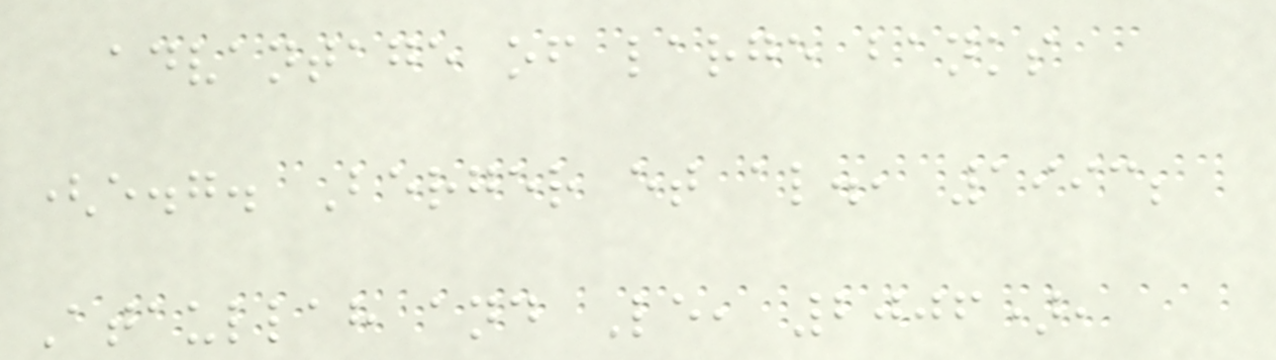advantage of large banks
(e.g. Berger et al., 1993;
Ataullah and Le, 2006),
